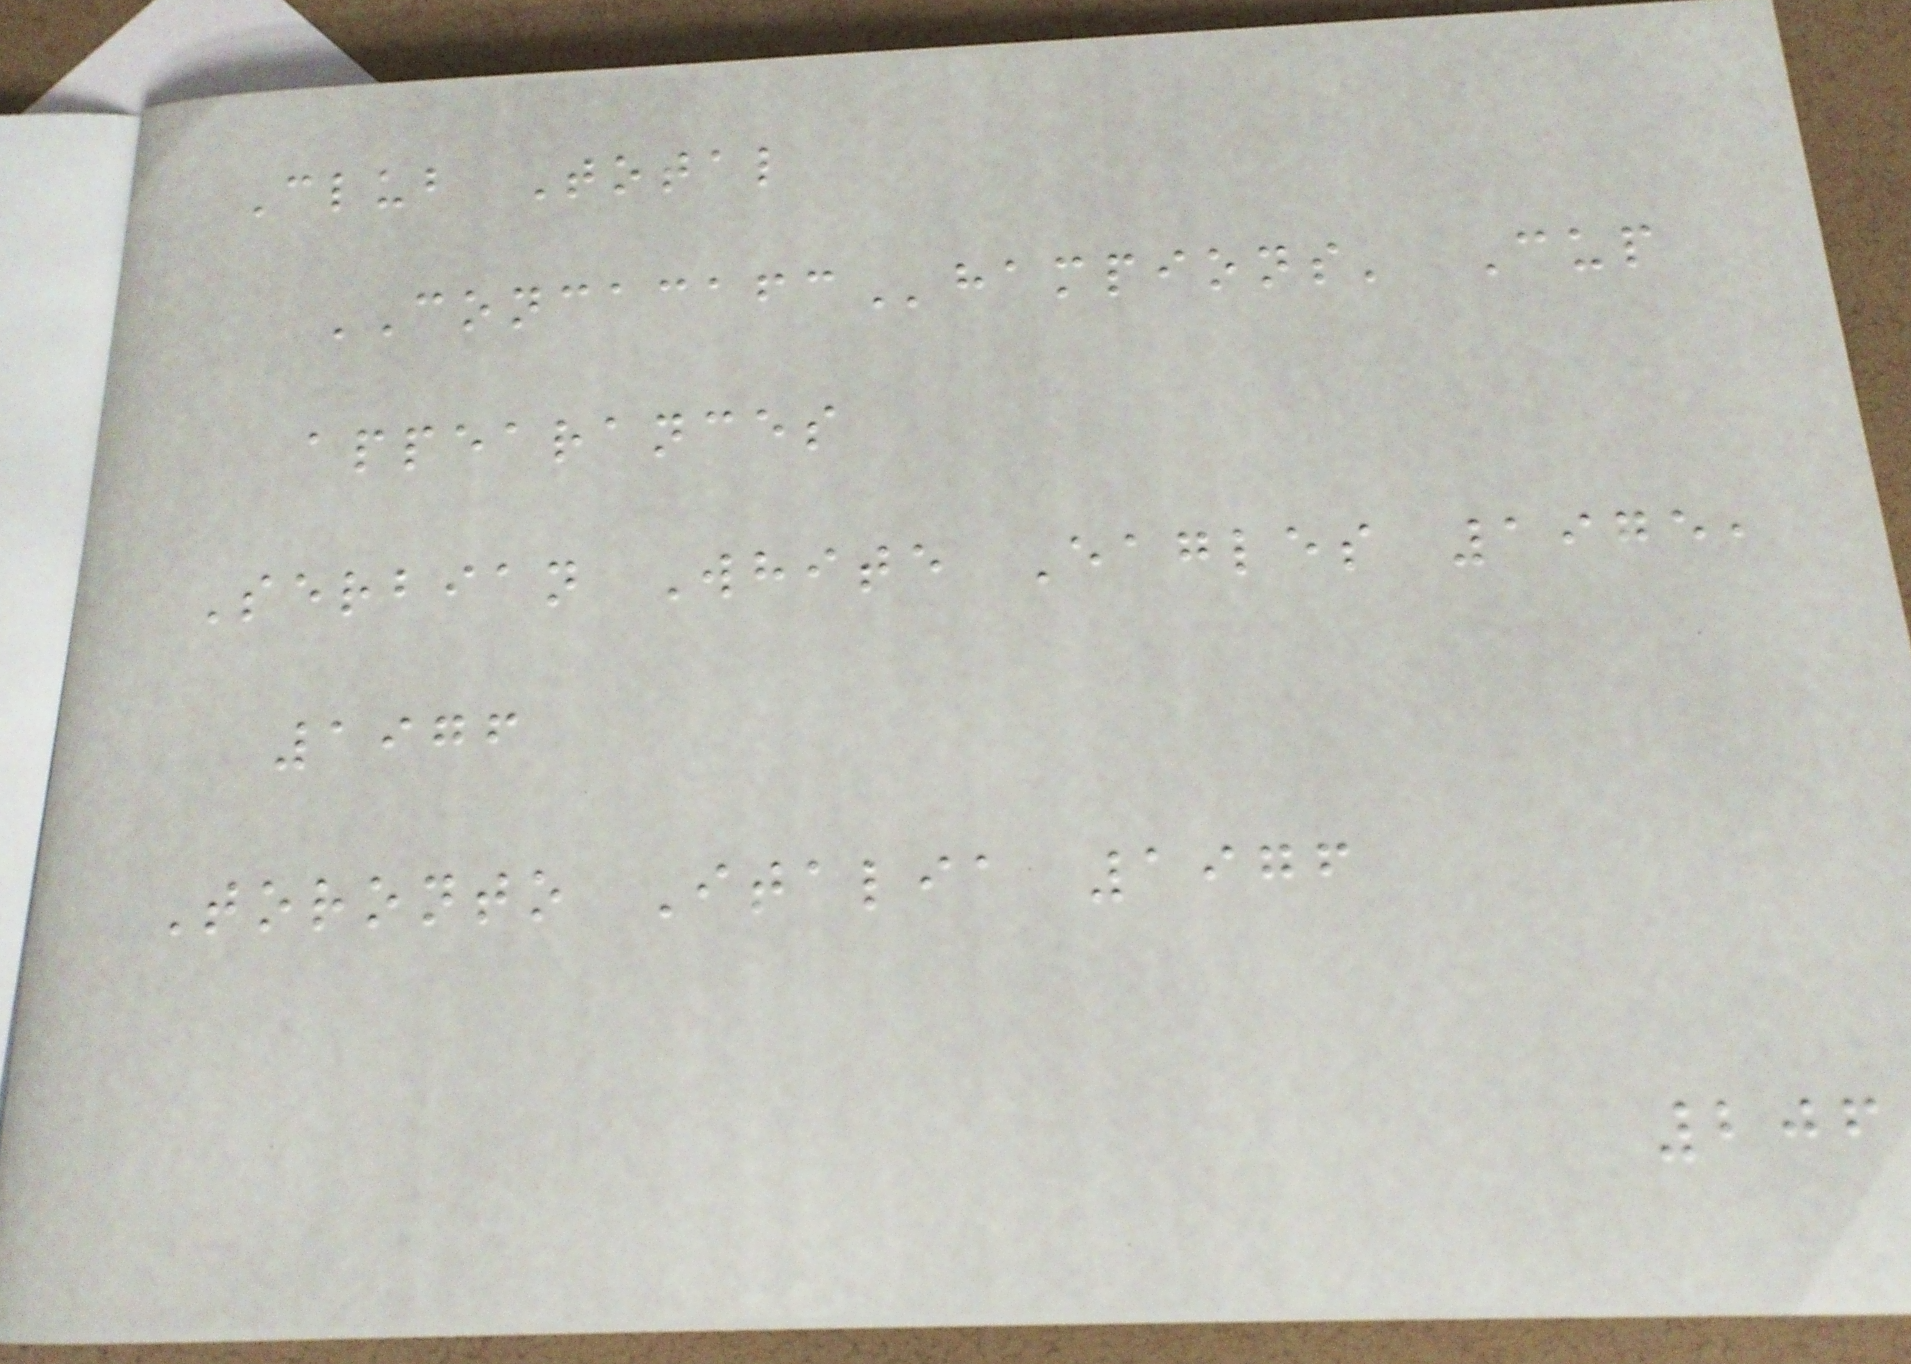Club Total
CONCACAFChampions' Cup
appearances
Serbian White Eagles 1975,
1976
Toronto Italia 1976
206
